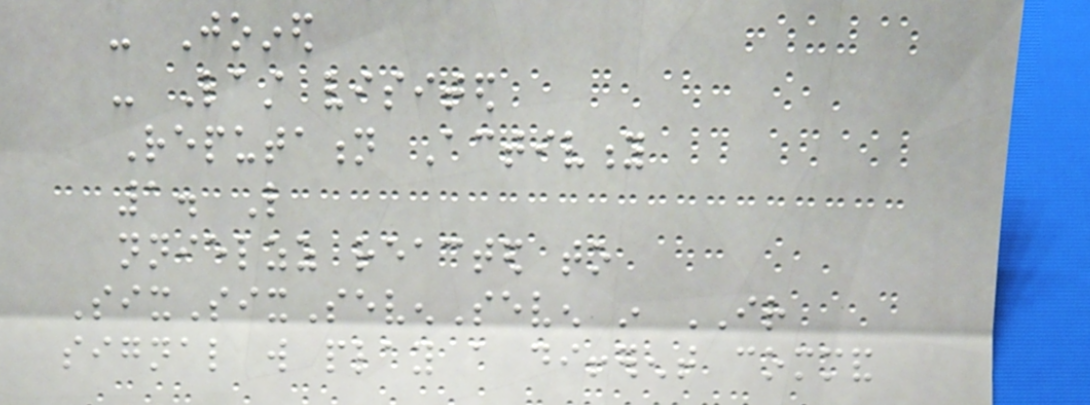- Joined
- Last visited
Reputation Activity
1. Like
nnielzz reacted to
SixSixSevenSeven in IR
signal will play a different command
